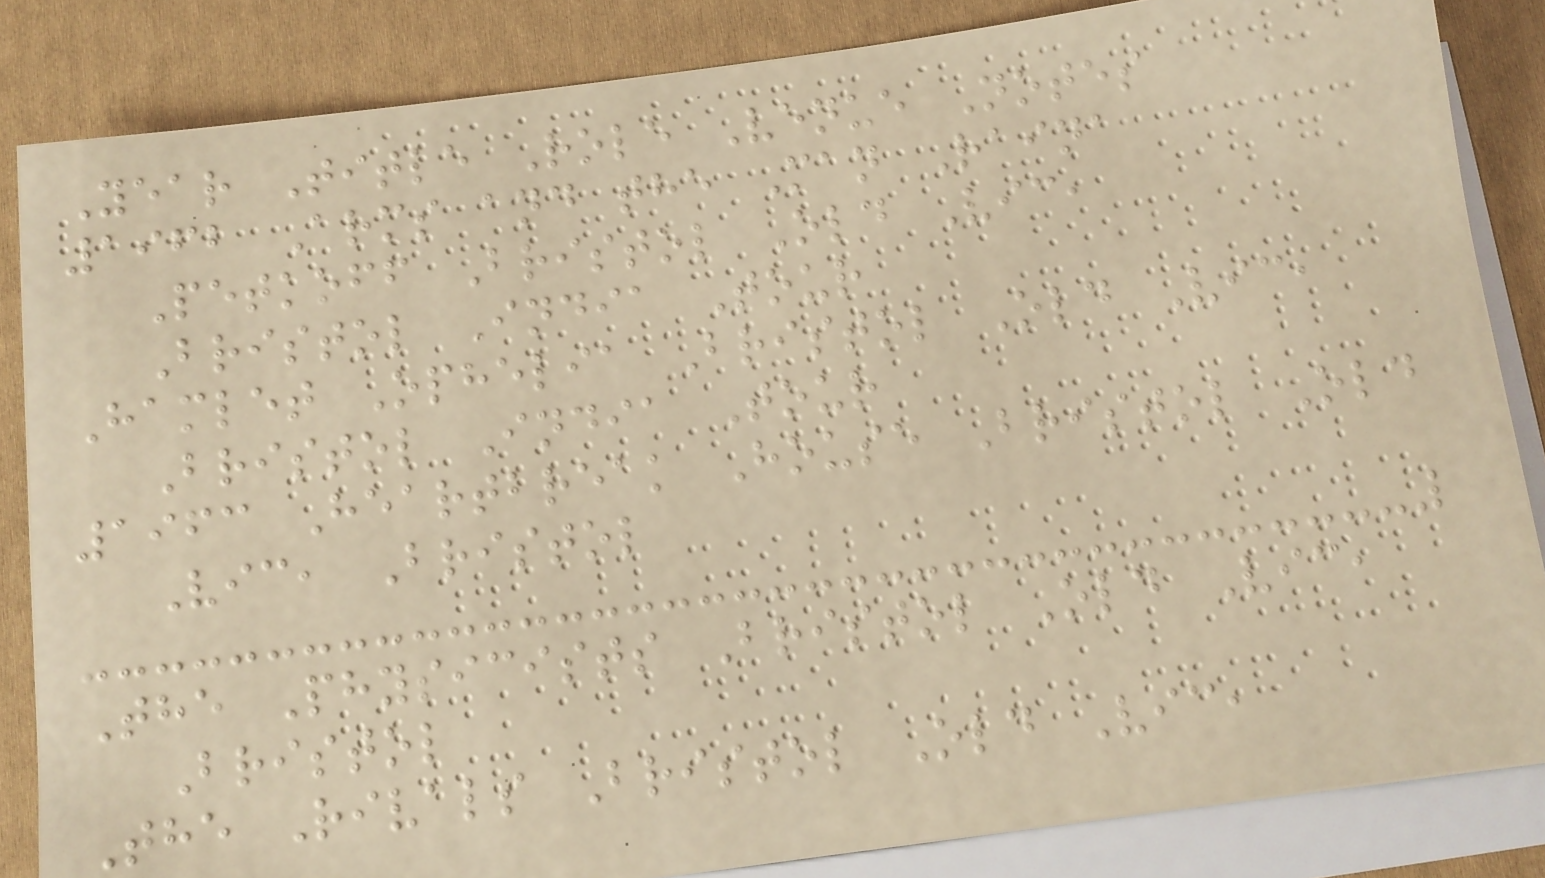Year Title Role Venue Notes
1962 Arms and the Man Raina
Petkoff Bristol Old Vic,
Bristol India Tour
Hamlet Ophelia Bristol Old Vic,
Bristol India Tour
1963 Heartbreak House Bristol Old
Vic, Bristol
The Physicists Bristol Old Vic,
Bristol
The Rivals Bristol Old Vic,
